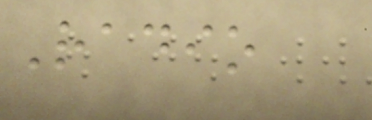Radio
